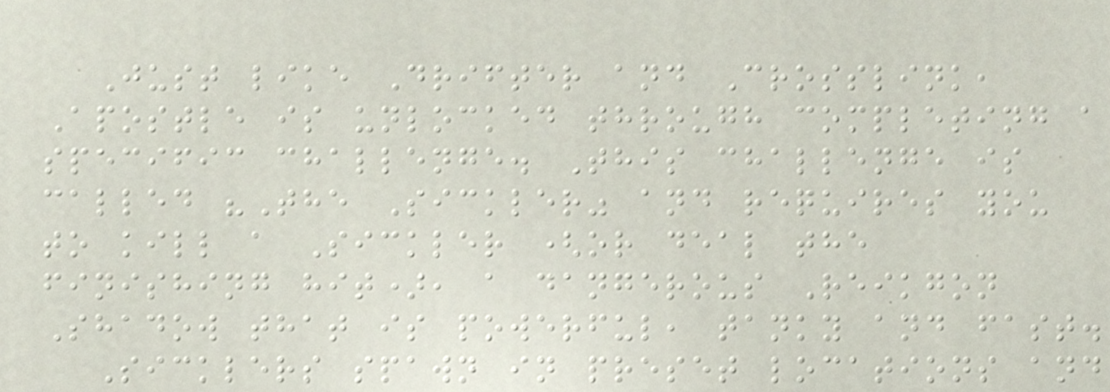Just like Drifter and Crosslink,
Apostle is unlocked through completing a
specific challenge. This challenge is
called "The Sickler" and requires you
to kill a Sickler (or deal the
finishing hit), a dangerous Reikgon
Shadow that is powerful, tanky and fast.
Sicklers spawn in preset locations and
